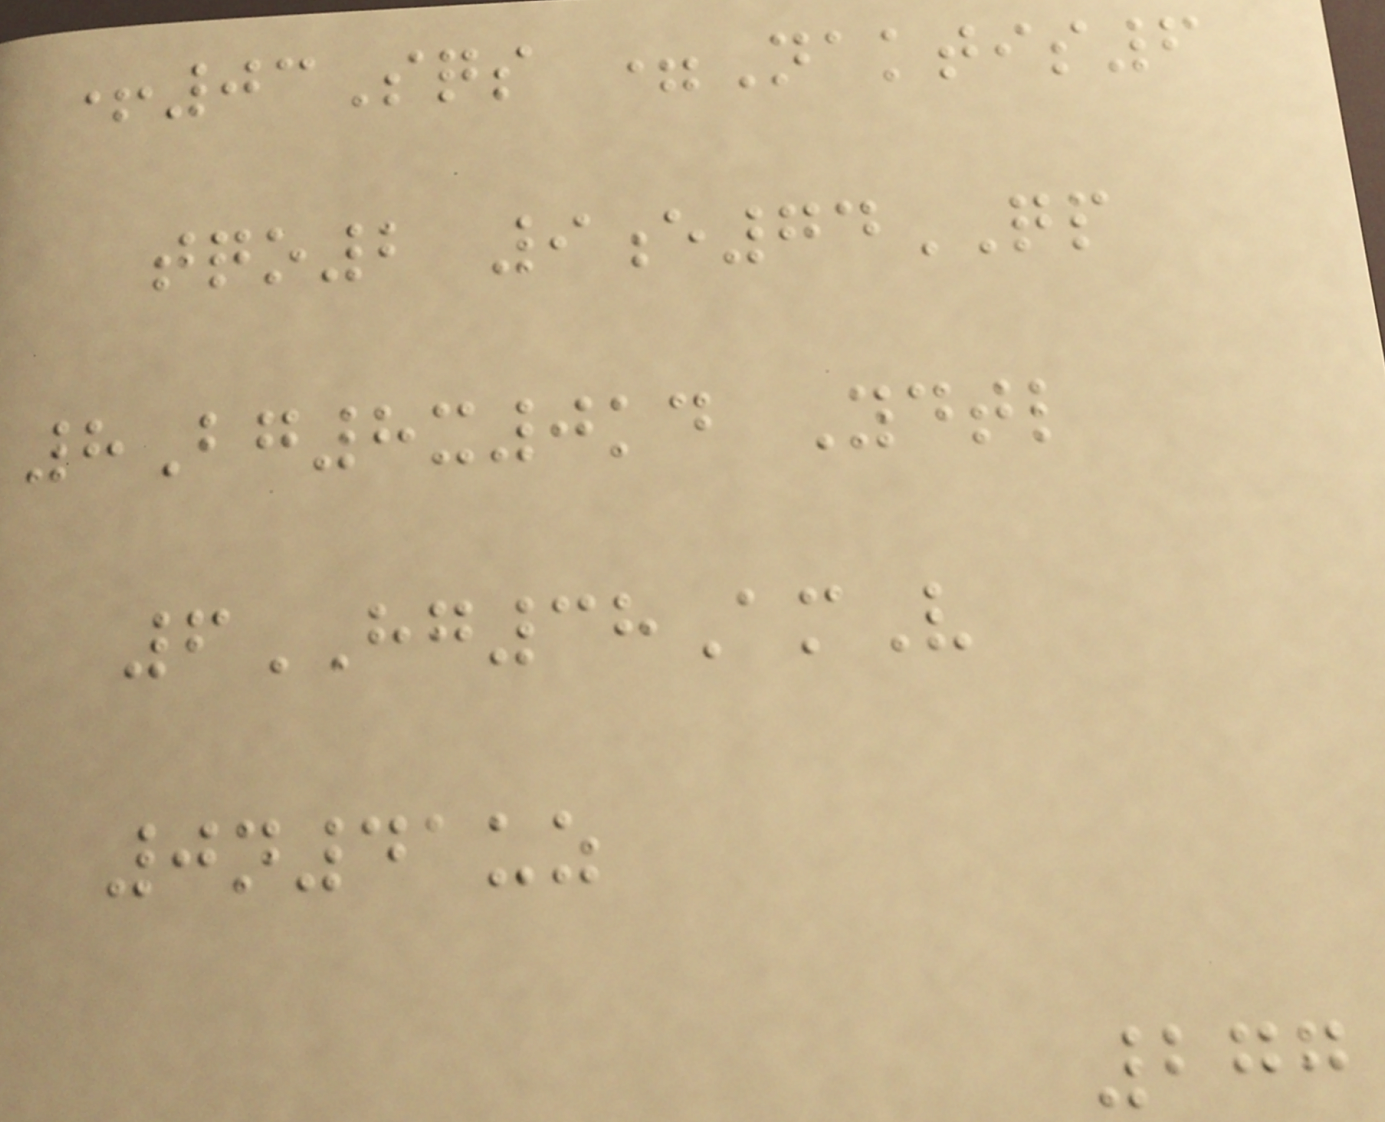+03Sqs =Naktis6
tqo2 9e74QP
8Bg8x0kd Ydtl
6HG38AmV
0n41uz
277
